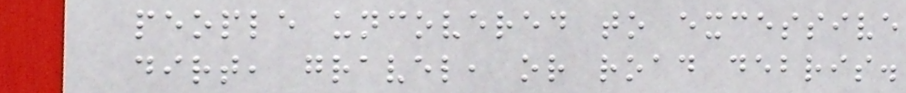people uncovered to excessive
dirt, gravel, or road debris.
